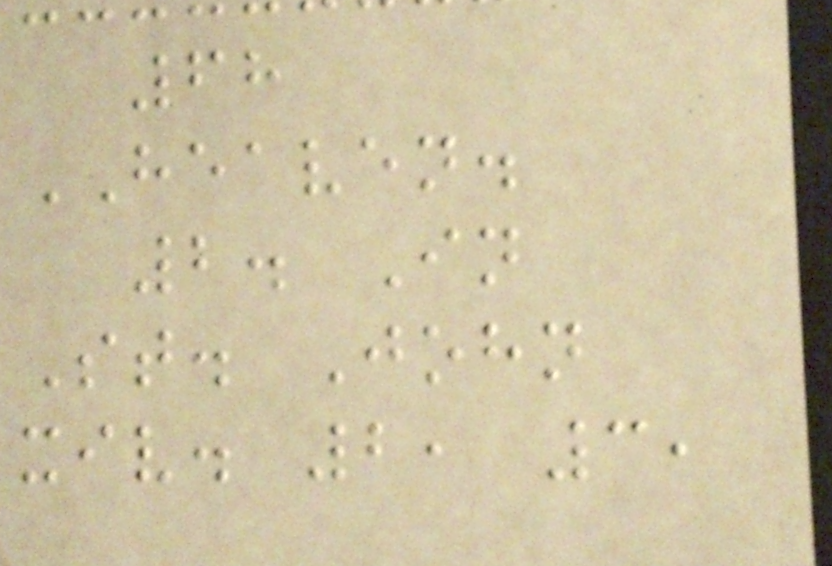68
HEAVEN.
2. In
St. John
xiv. 2, 3,
